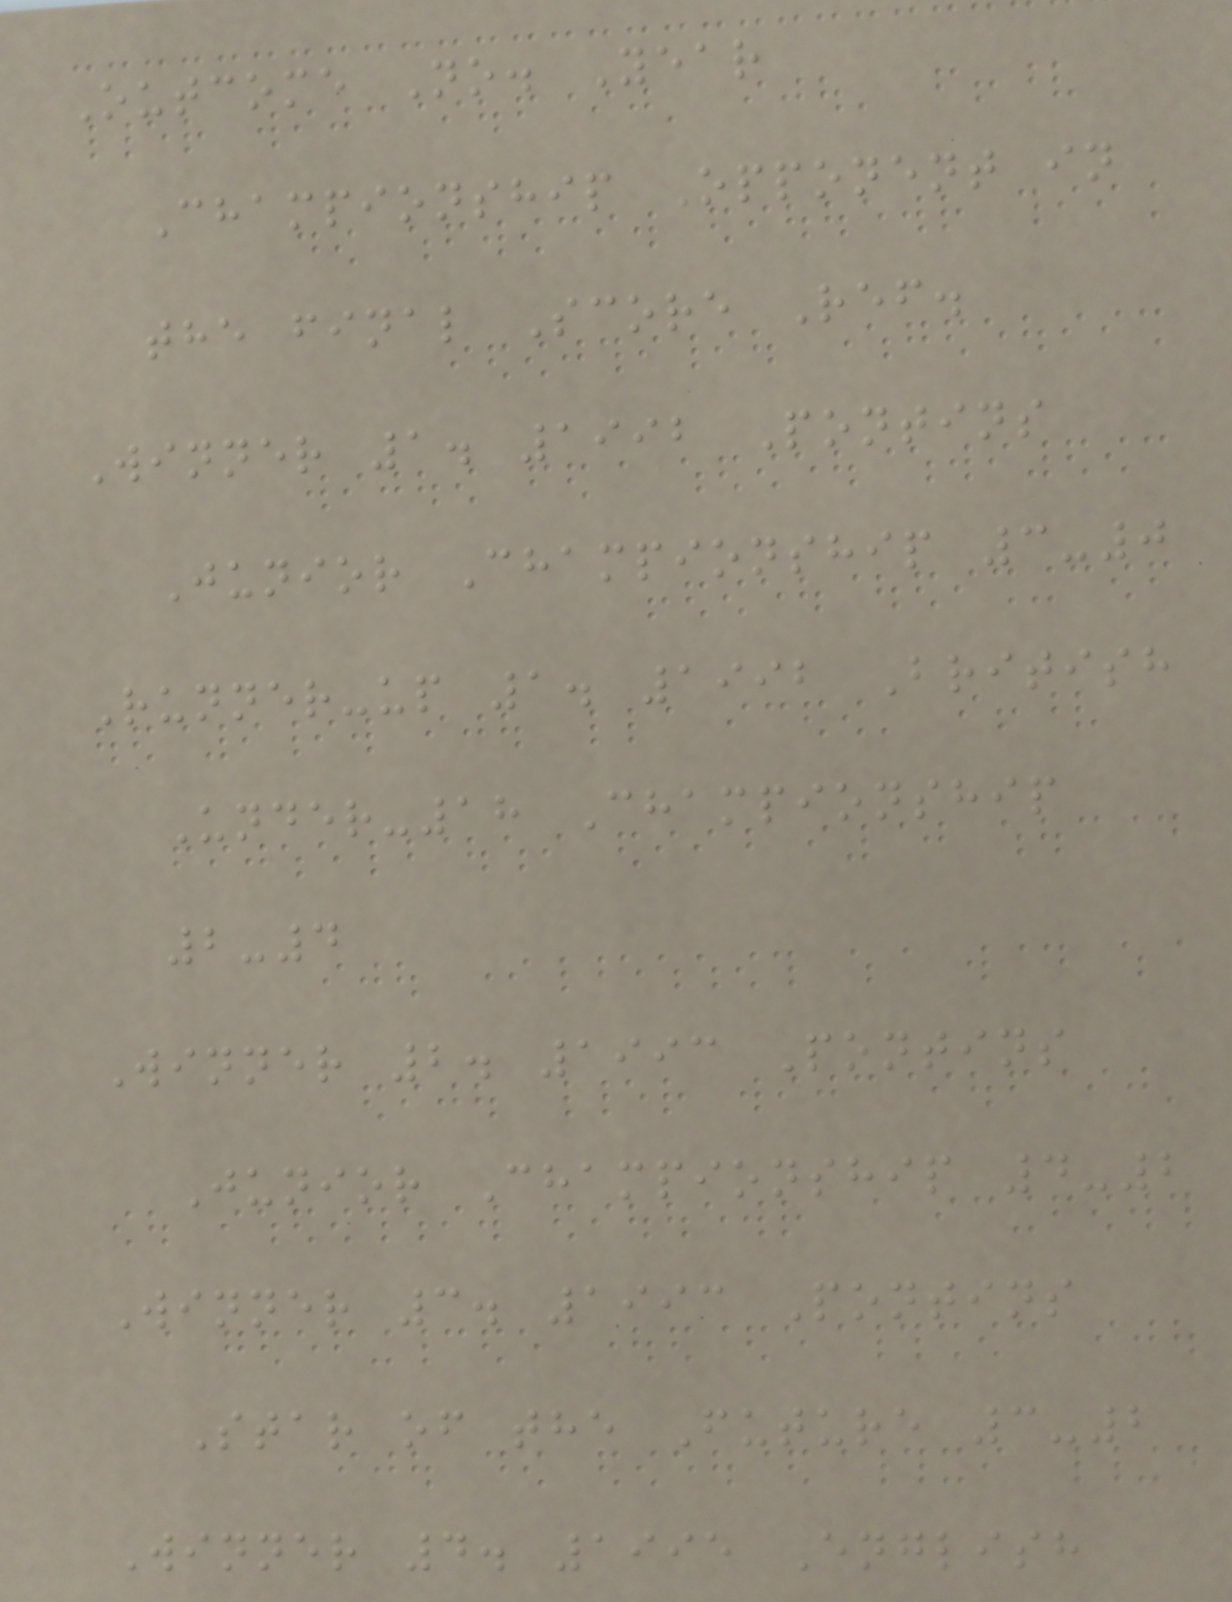Outcome No. Year
Championship Opponent in
the final Score Ref.
Winner 1. 1992 Pontins
Junior Championship 3-0
Runner-up 1. 1992 British
Under-18 Championship
2-4
Winner 2. 1993 Pontins
Junior Championship 4-2
Winner 3. 1993 Pontins
Star of the Future 3-2
Winner 4. 1995 English
